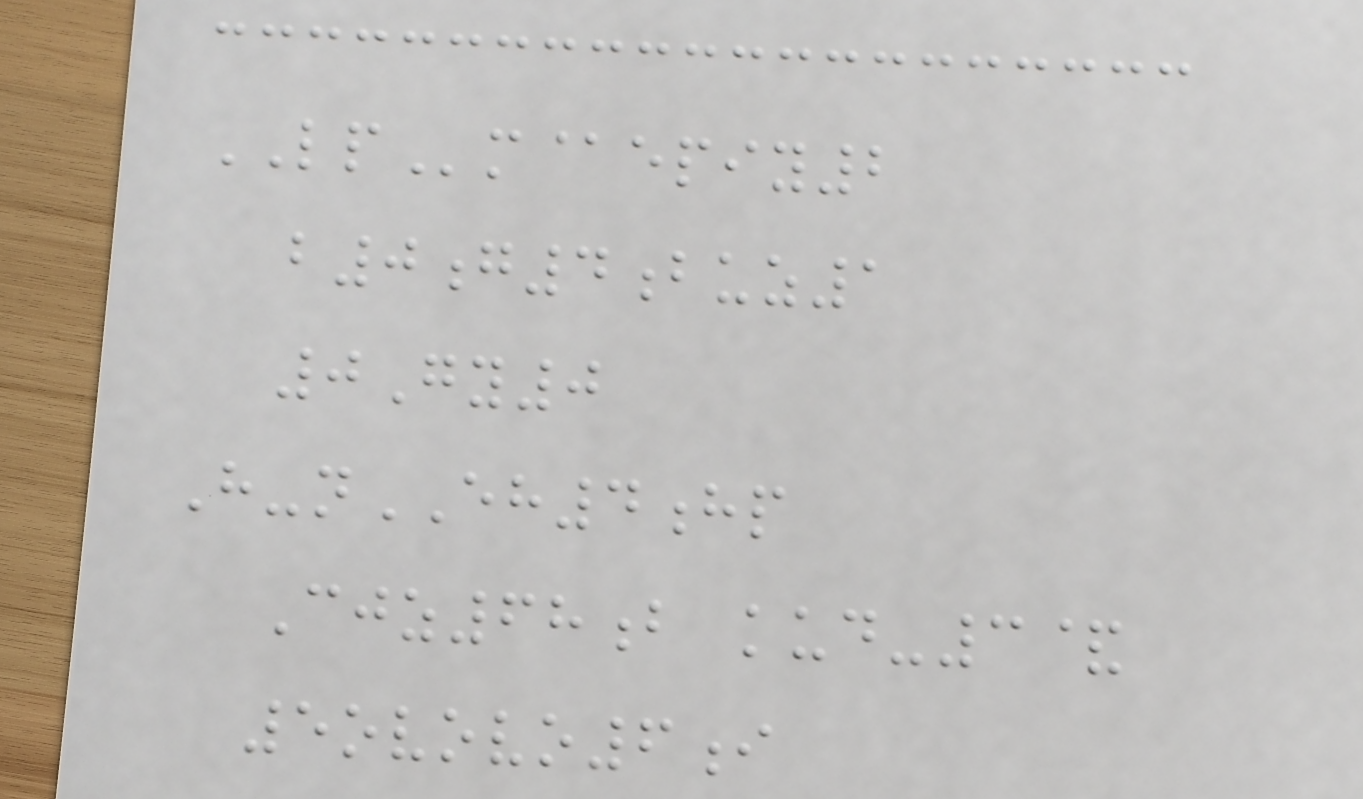LPm@epiy2
b0g4buz1
0Gy0
H-nEH4hp
Cjz68b kud-3&
5ovovo6i
